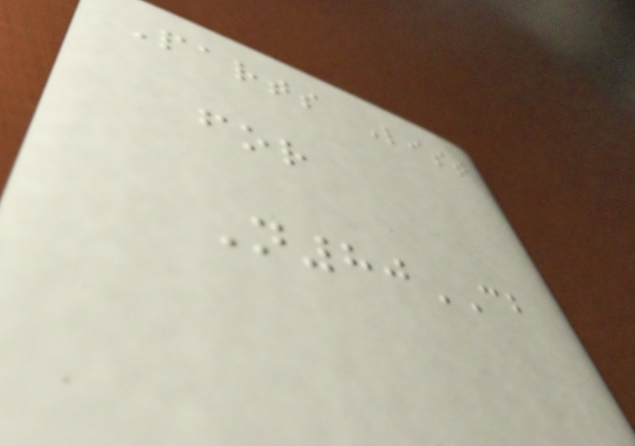Parts List
for
N80CB
